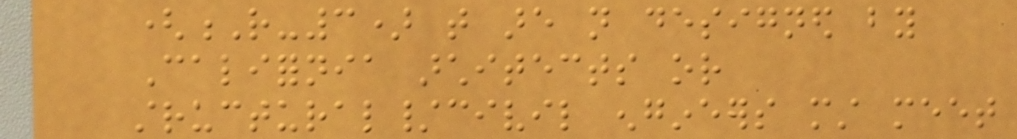(R-3) that are not designed by
California architects or
structural/civil engineers must meet
